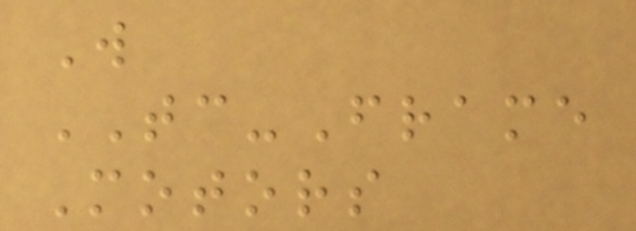W
TC-Frame
Motors
